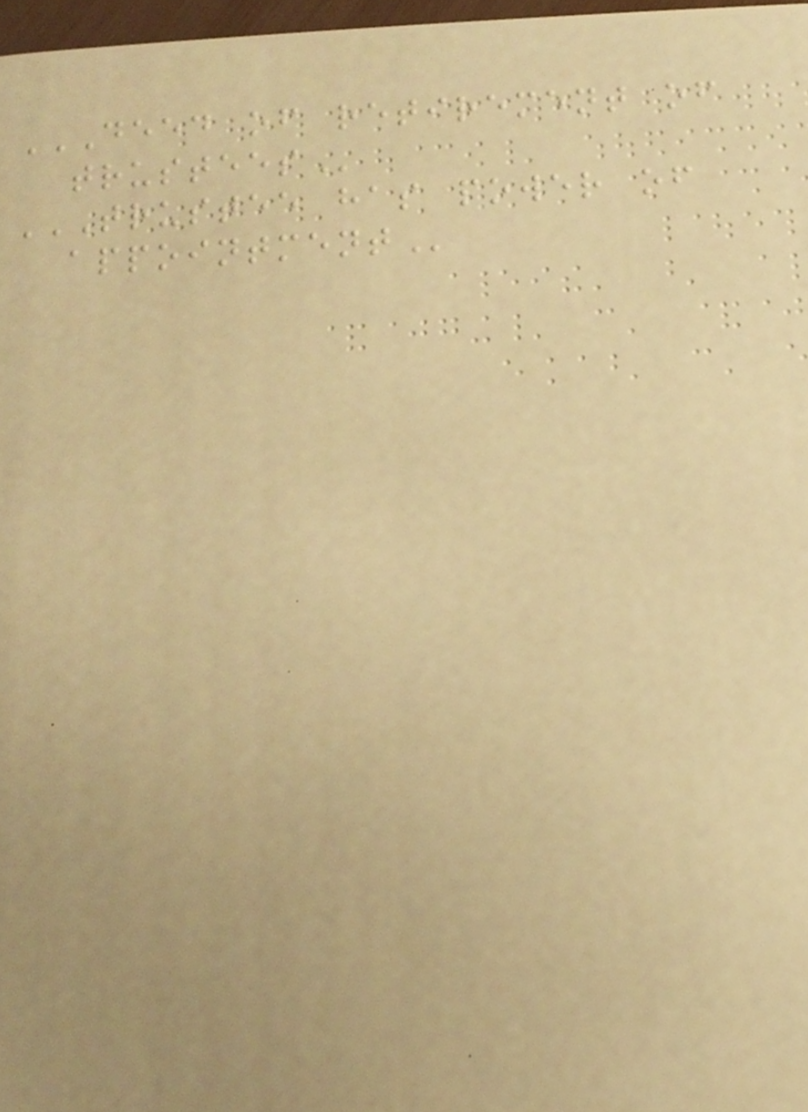DEED OF RETIREMENT OF
TRUSTEES
TRUSTEE HAS POWER OF
APPOINTMENT
